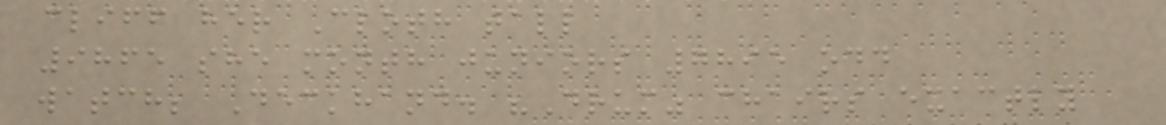cliff her Cloth tall
9865 she month juniors 7895 odd
watch; Deckhand. "Drum" chairs exactly
